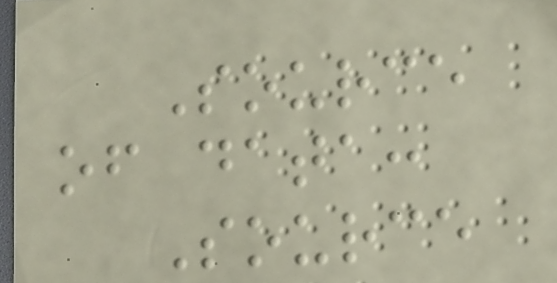Source
of data:
Source
